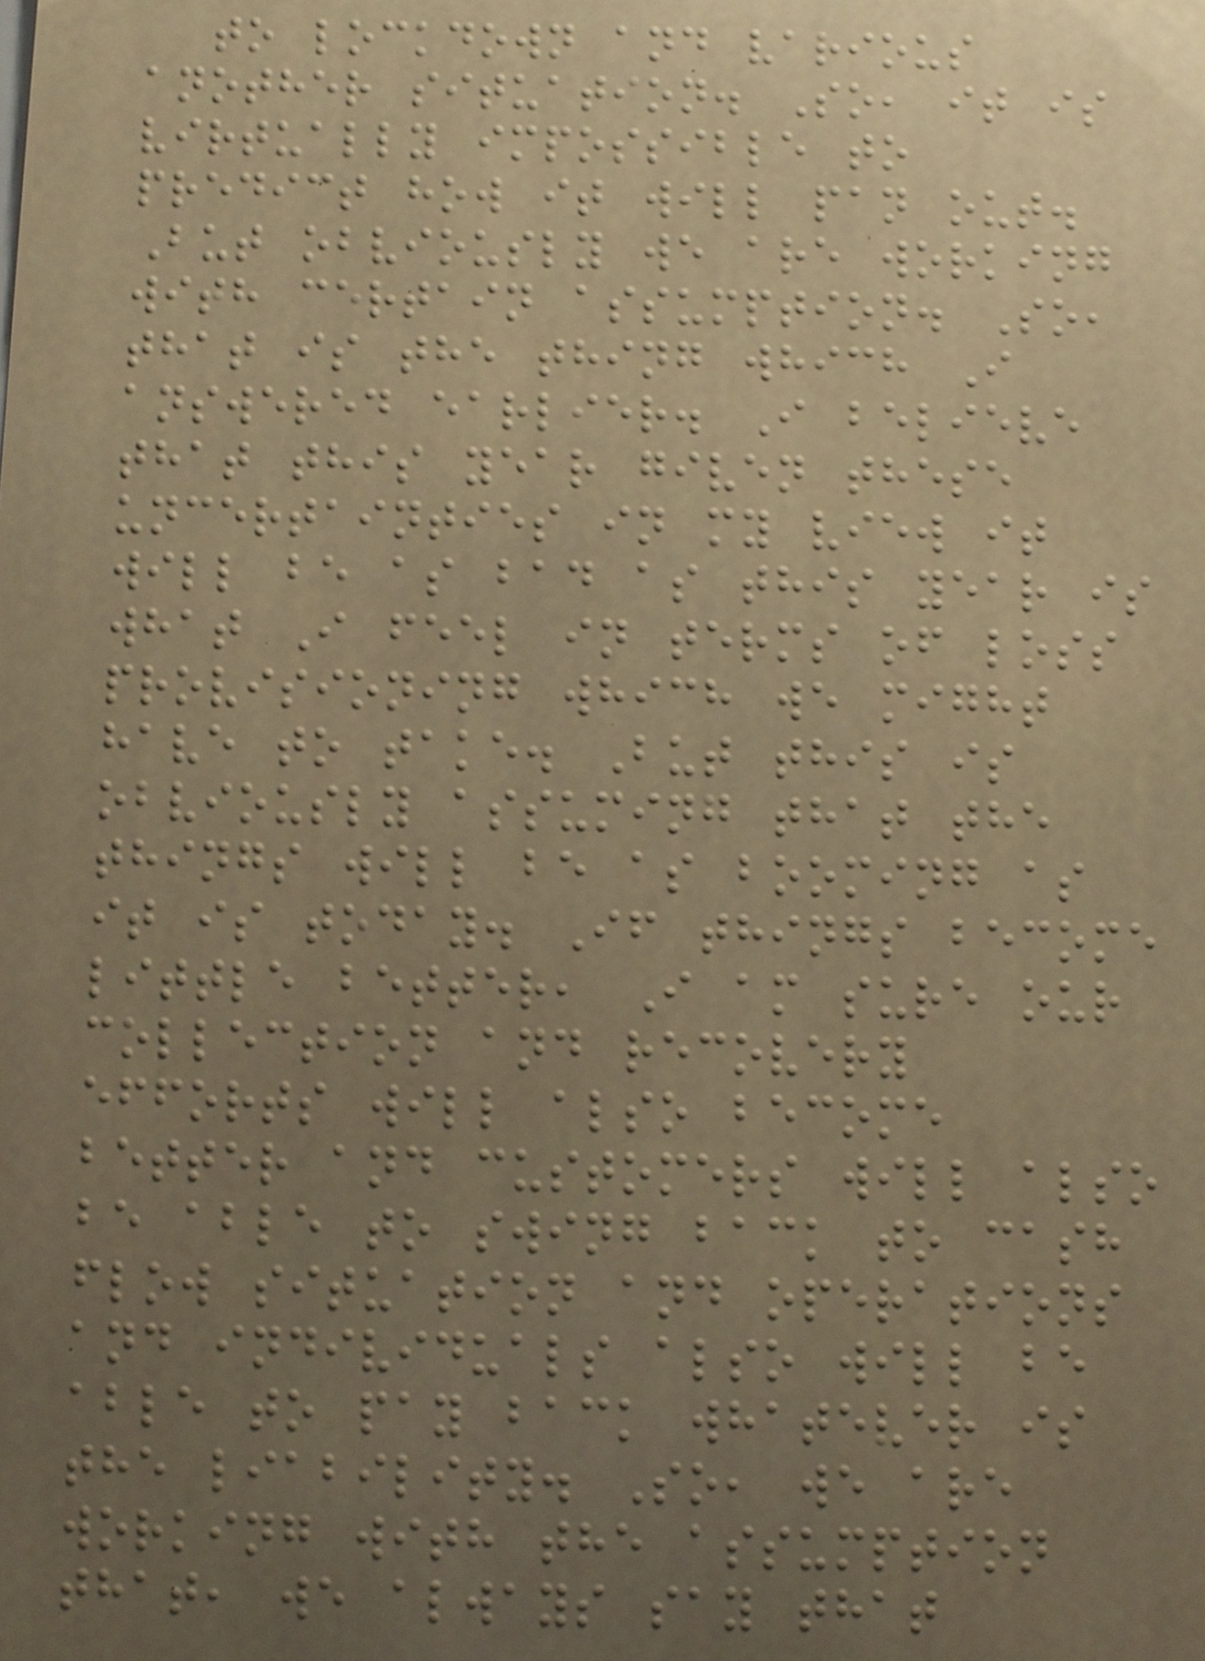to lockdown and various
another situation. So, it is
virtually impossible to
predict how it will pan out.
But obviously we are working
with certain assumption. So,
that is the thing which I
answered earlier. I believe
that this year given these
uncertainties in my view it
will be as bad as this year is
what I feel in terms of loss
provisioning which we might
have to take. But this is
obviously assuming that the
things will be as booming as
it is today. If things become
little better, I am sure our
collection and recovery
efforts will also become
better and customers will also
be able to swing back to cash
flow situation and operations
and individuals also will be
able to pay back whatever is
the liability. So, we are
working with the assumption
that, we always say that
